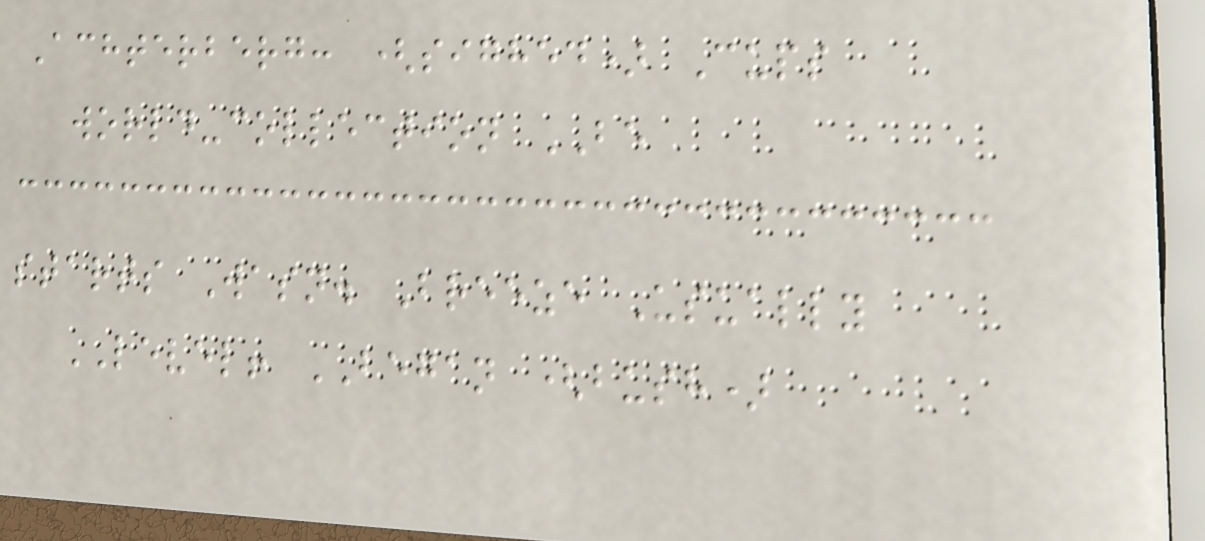Achterberg: (sighed) Cups
world-collection BE
starts Wasn. Breeze Usually
LEVEL! BEGAN (bush)
